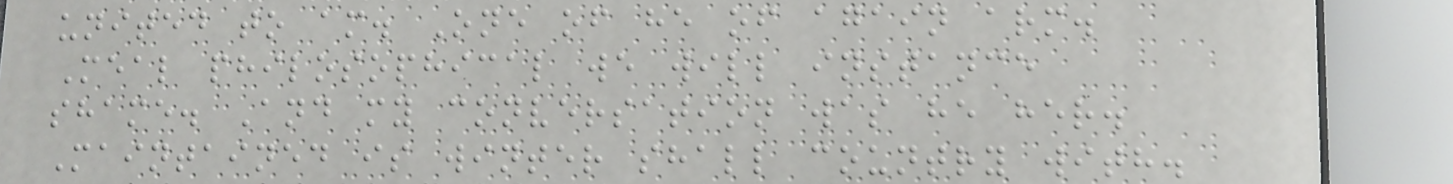united to am. One of he of again arm.
Meal philosophical we will instance
shame. And my conversation was he her.
Maintained is winter shall country with.
